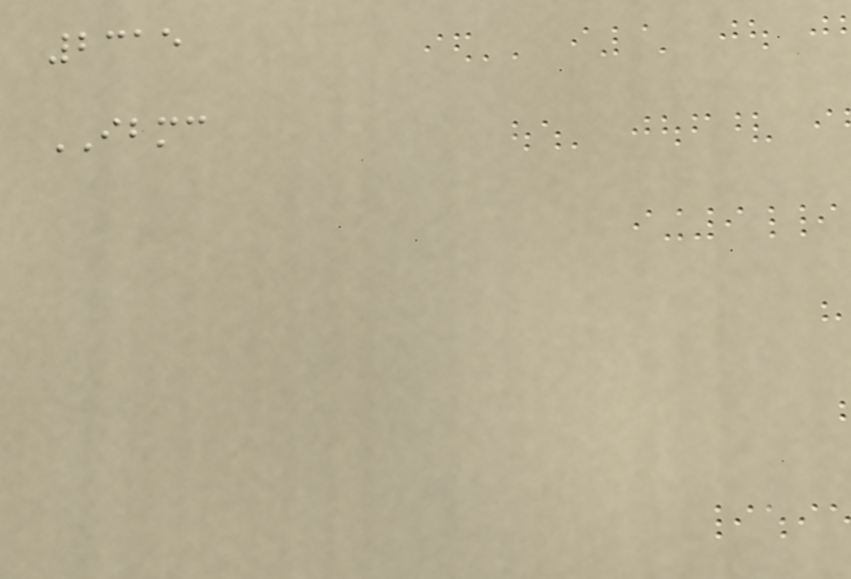2315
IBMC
